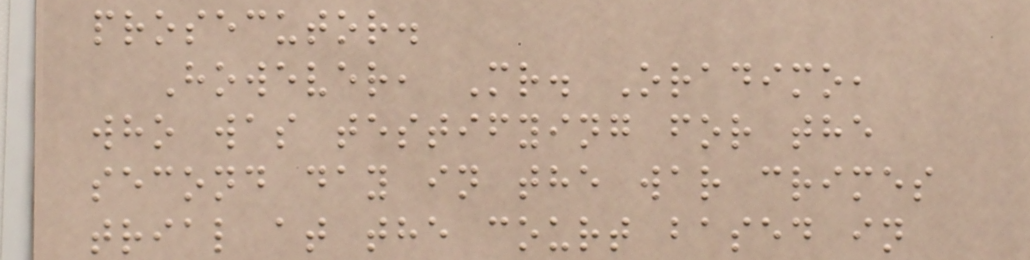prosecutor.
However, Mr. Oradimo,
who was testifying for the
second day in the war crimes
trial at the court based in
